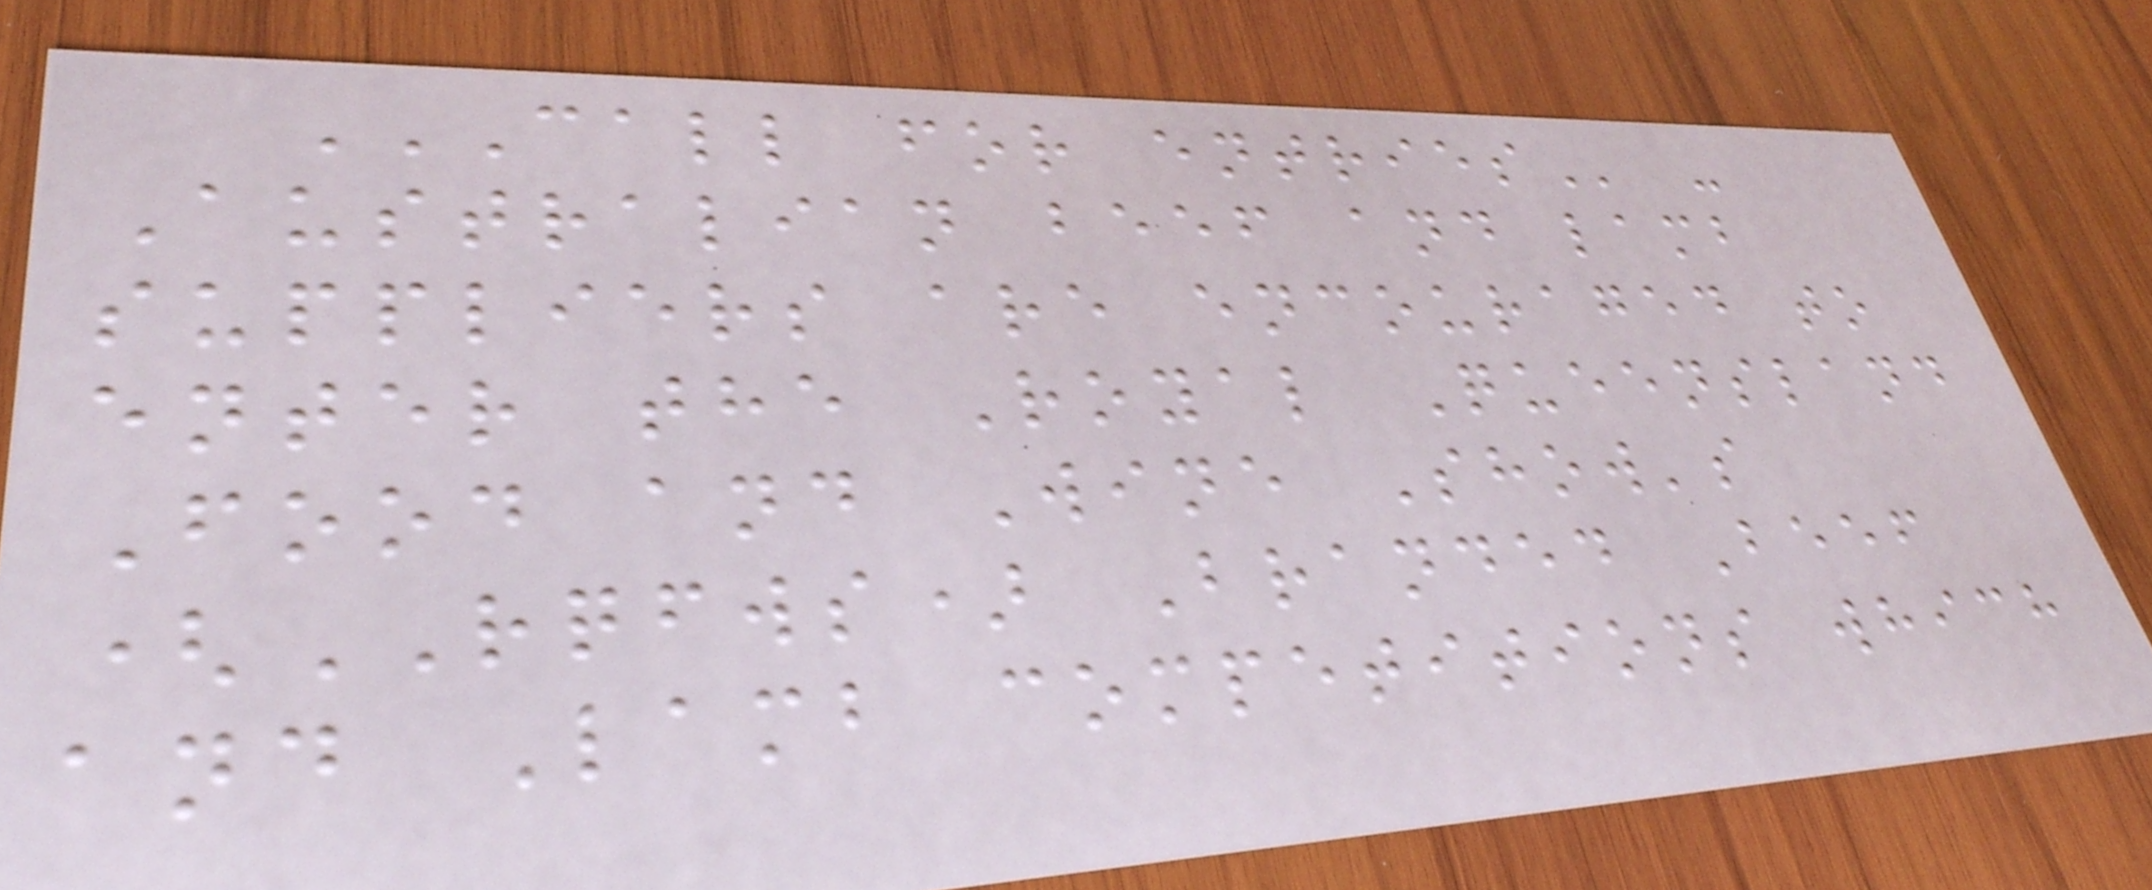CALL FOR ENTRIES -
Australian beef and lamb
suppliers are encouraged to
enter the Royal Queensland
Food and Wine Show's
(RQFWS) Branded Beef
and Lamb competitions which
